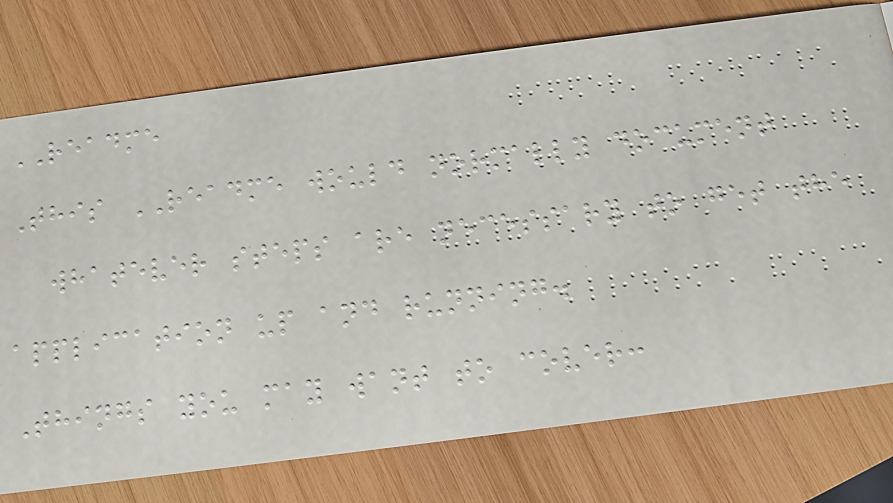README
This README would normally document
whatever steps are necessary to get the
application up and running.
Things you may want to cover:
